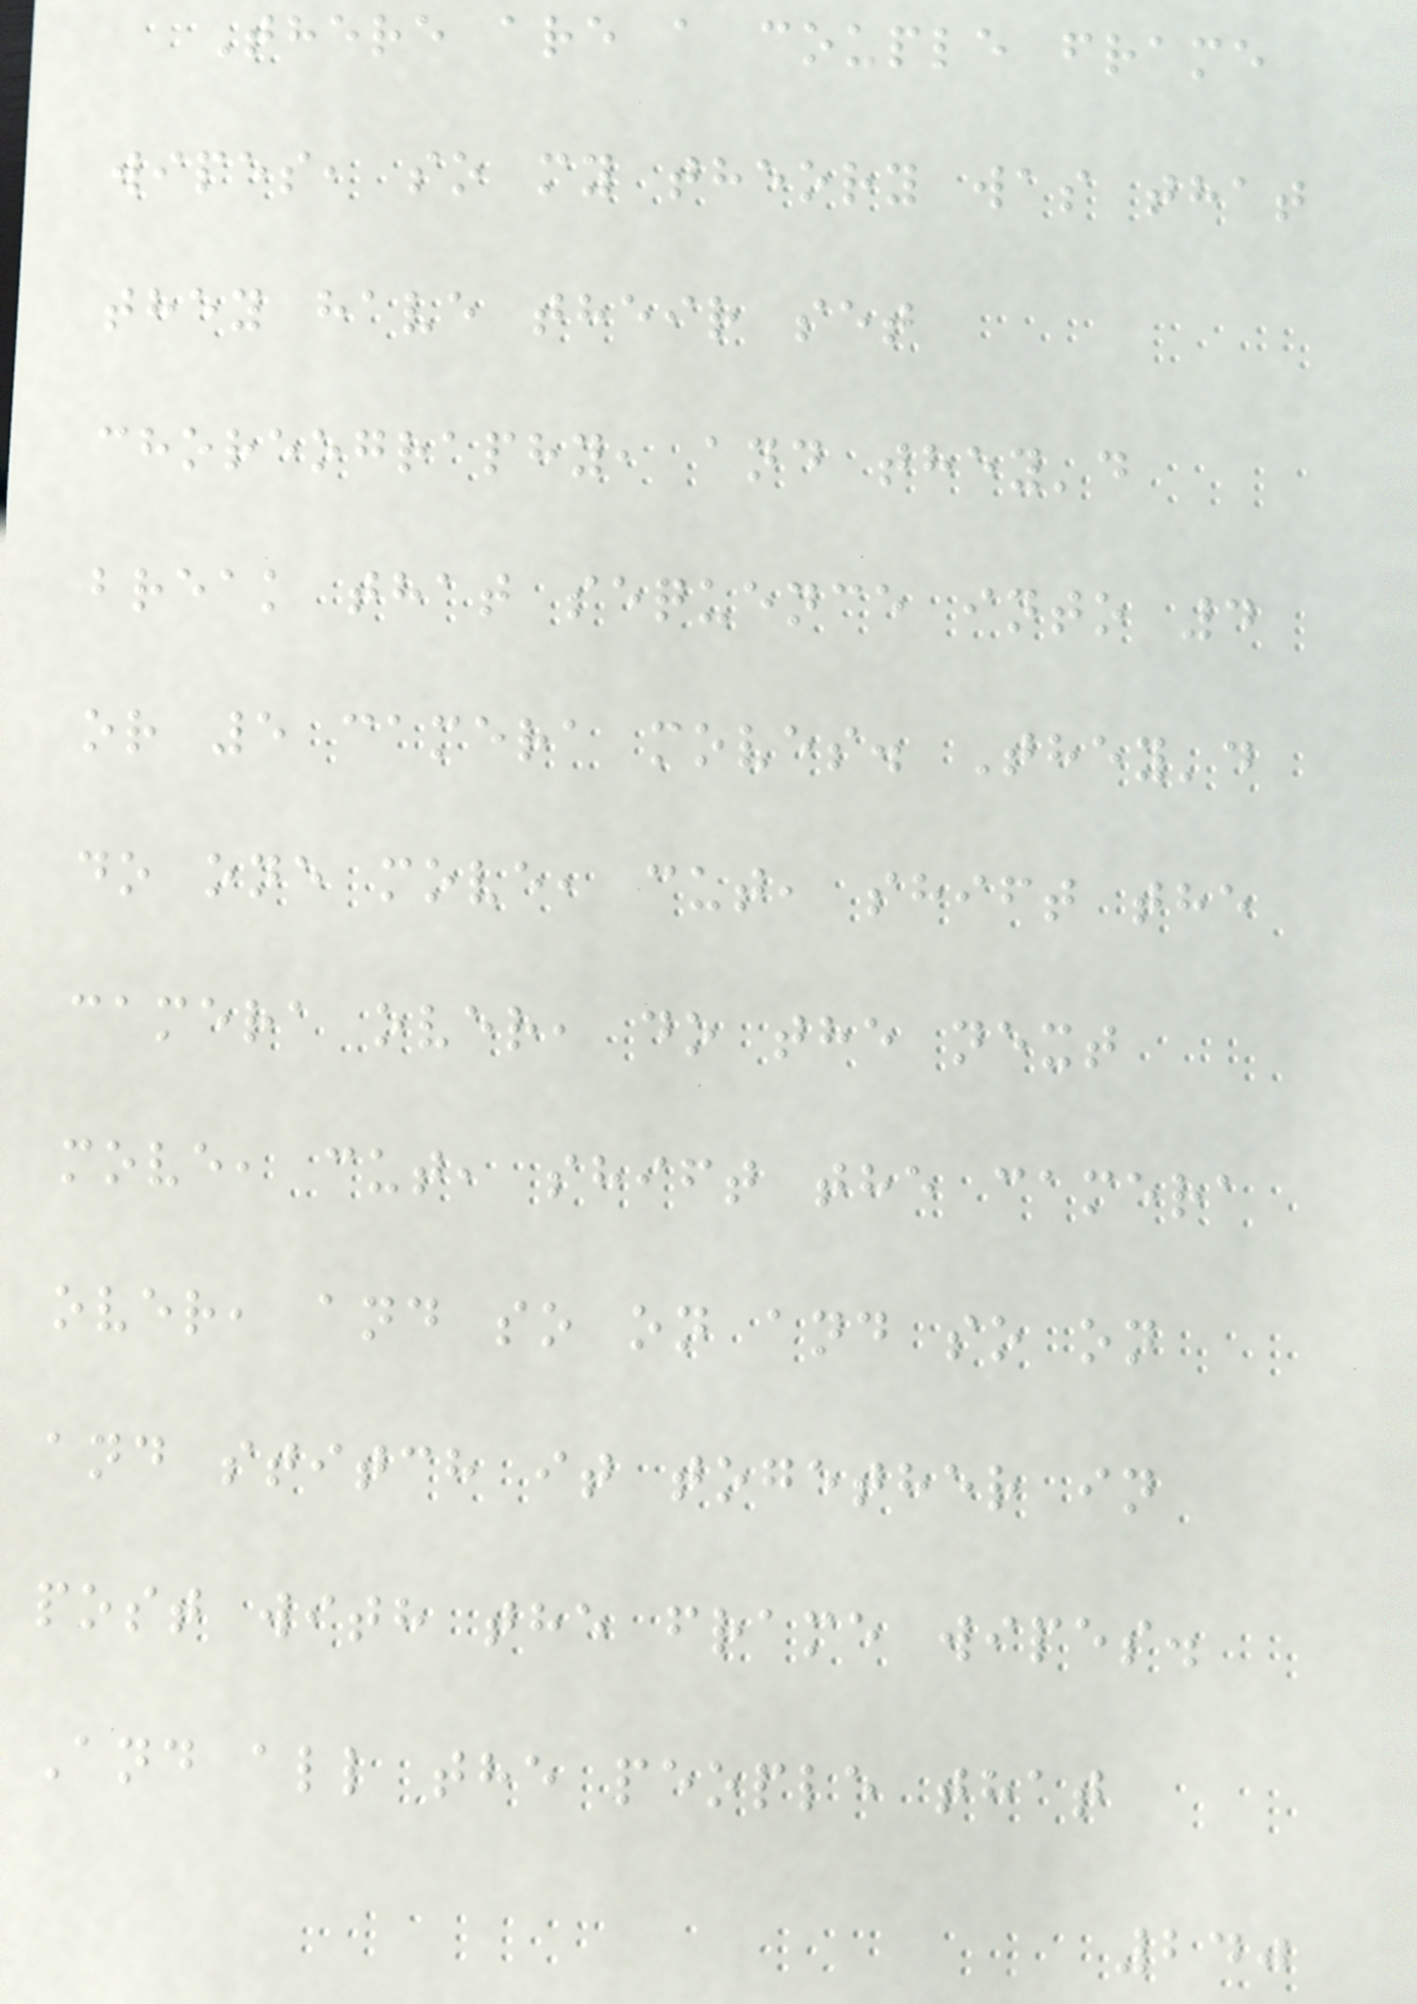There are a couple frame
wipes, so my theory was that
they have their set
choreography, and they'd
break that sequence into 4
or 5 camera moves. They'd
do one move, cut, shift the
camera over, do the next
move, cut, shift the camera
over, and so on and so on
and stitch it together in
post with the frame wipes.
And all the people that
240
